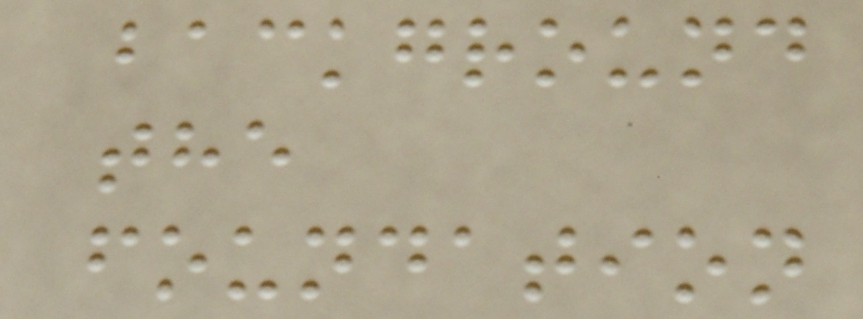background
the
foundation
